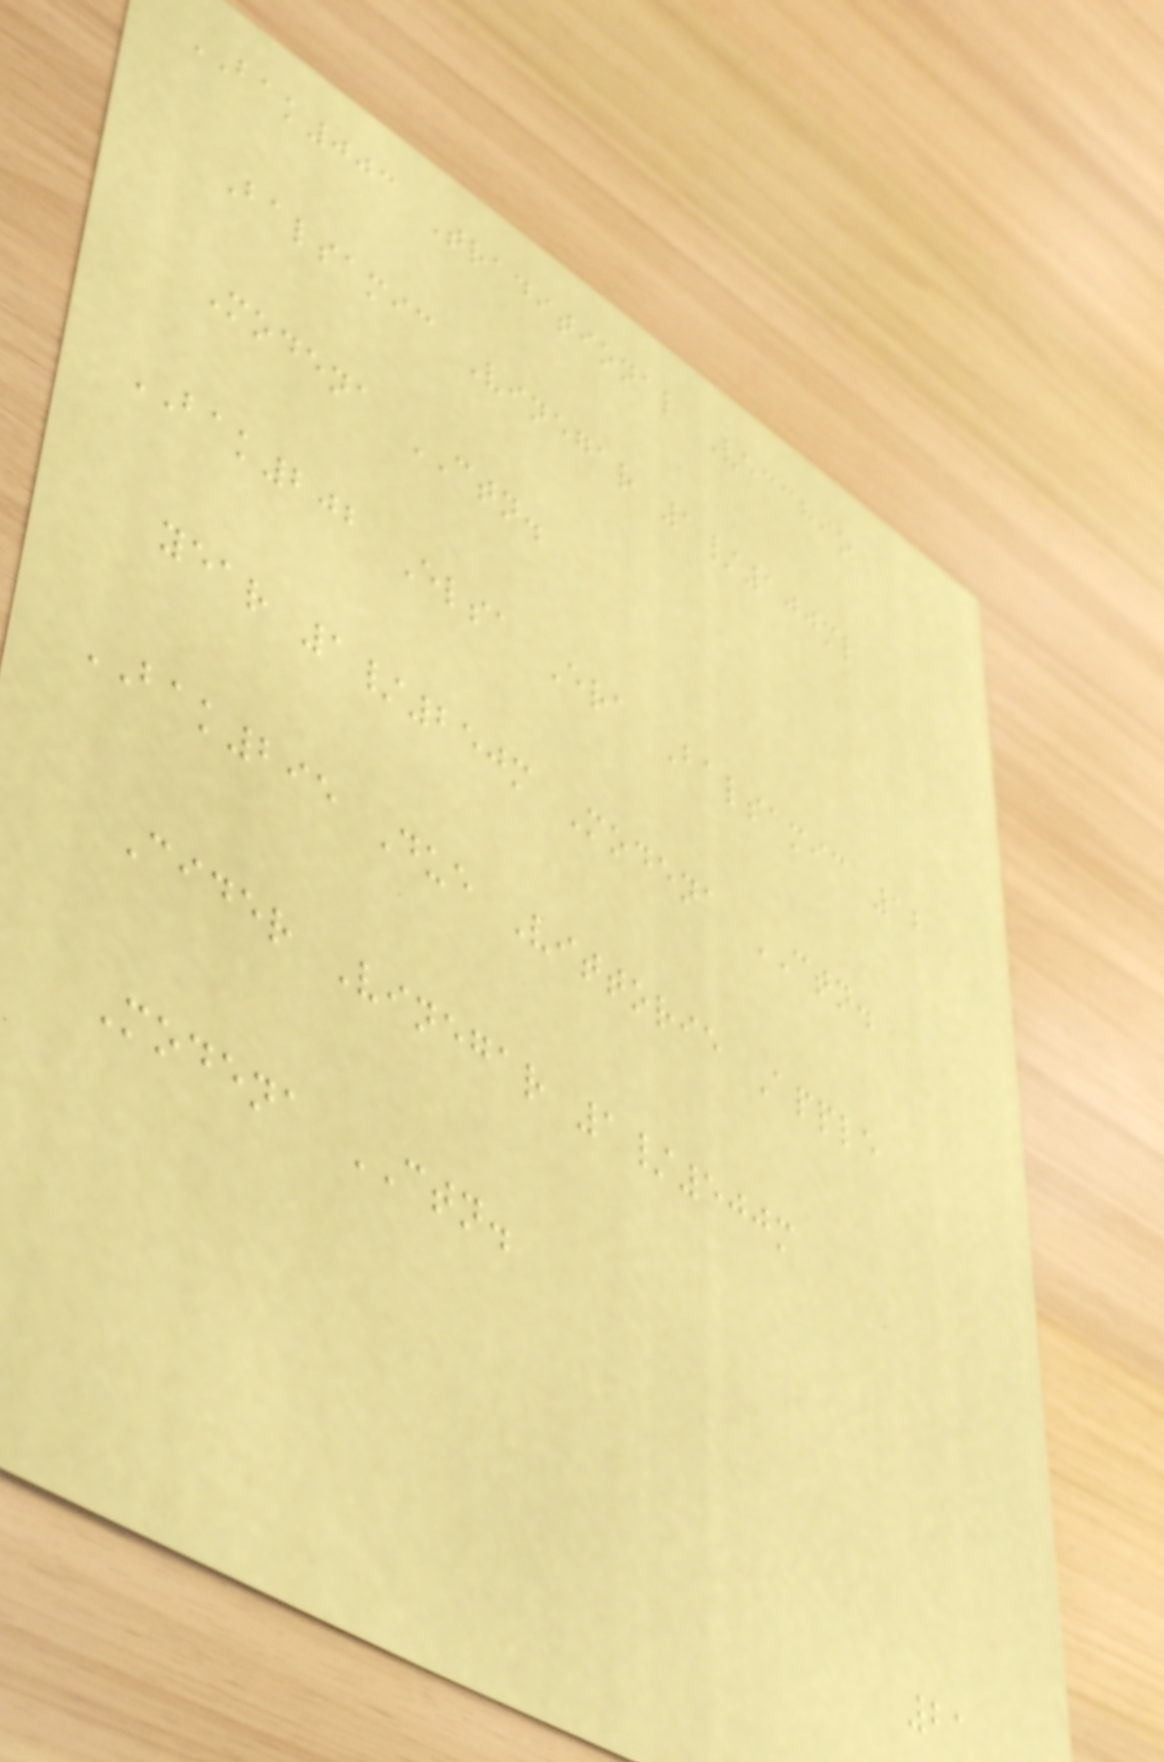BAK003 Traditional Vecchio
Balsamic Vinegar 1/100ml
Modena CTN.
BAK202 Elsa Era Balsamic 12
year 1/250m Modena CTN.
BAK295 Due Vittorie Apple
Cider Vinegar 1/500m
Modena CTN.
21
